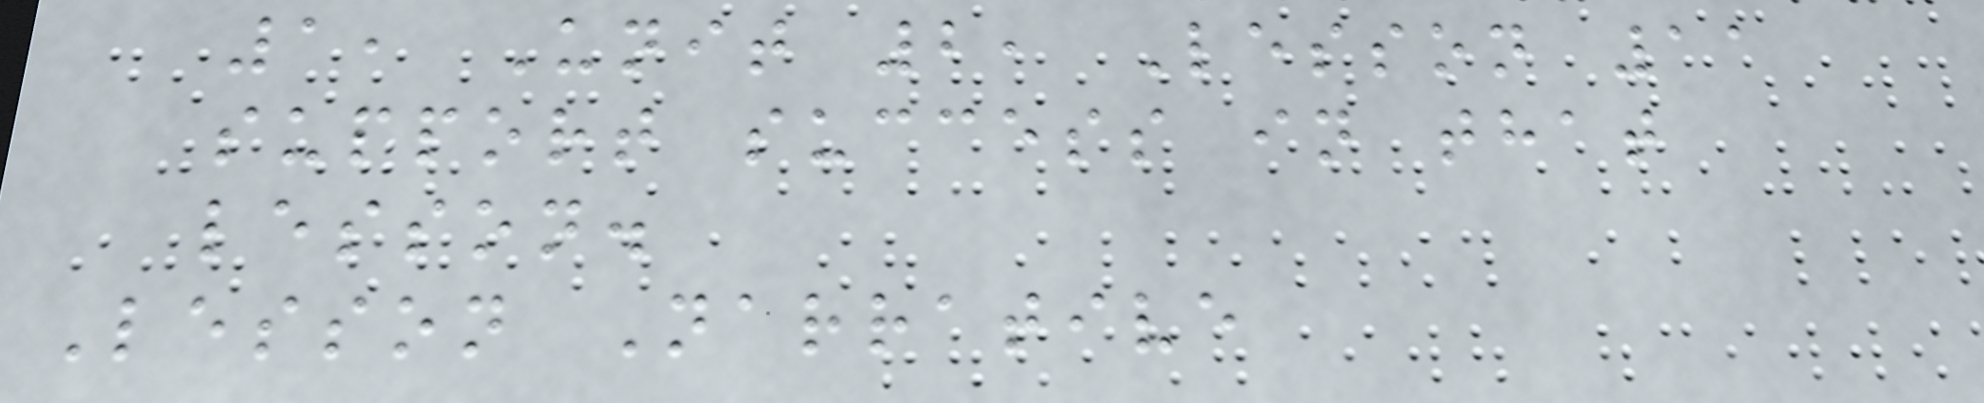1, Unit 2, Lesson 11
support success in that
lesson.
Lesson Narrative
